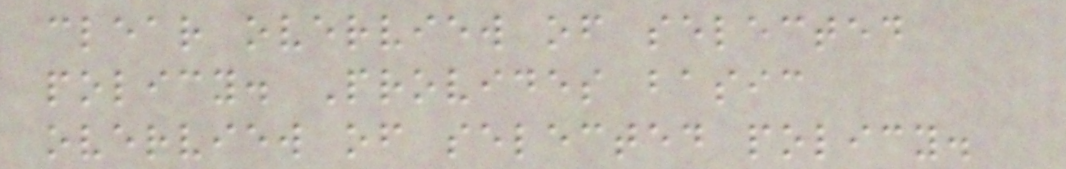clear overview of selected
policy. Provides basic
overview of selected policy.
